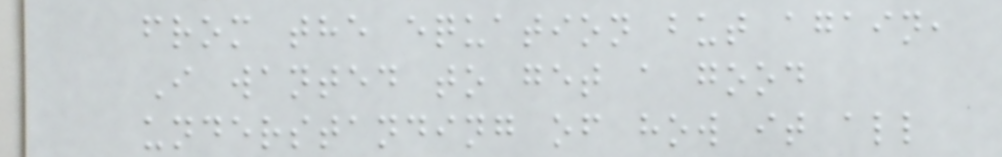from the equation but again,
I wanted to get a good
understanding of how it all
